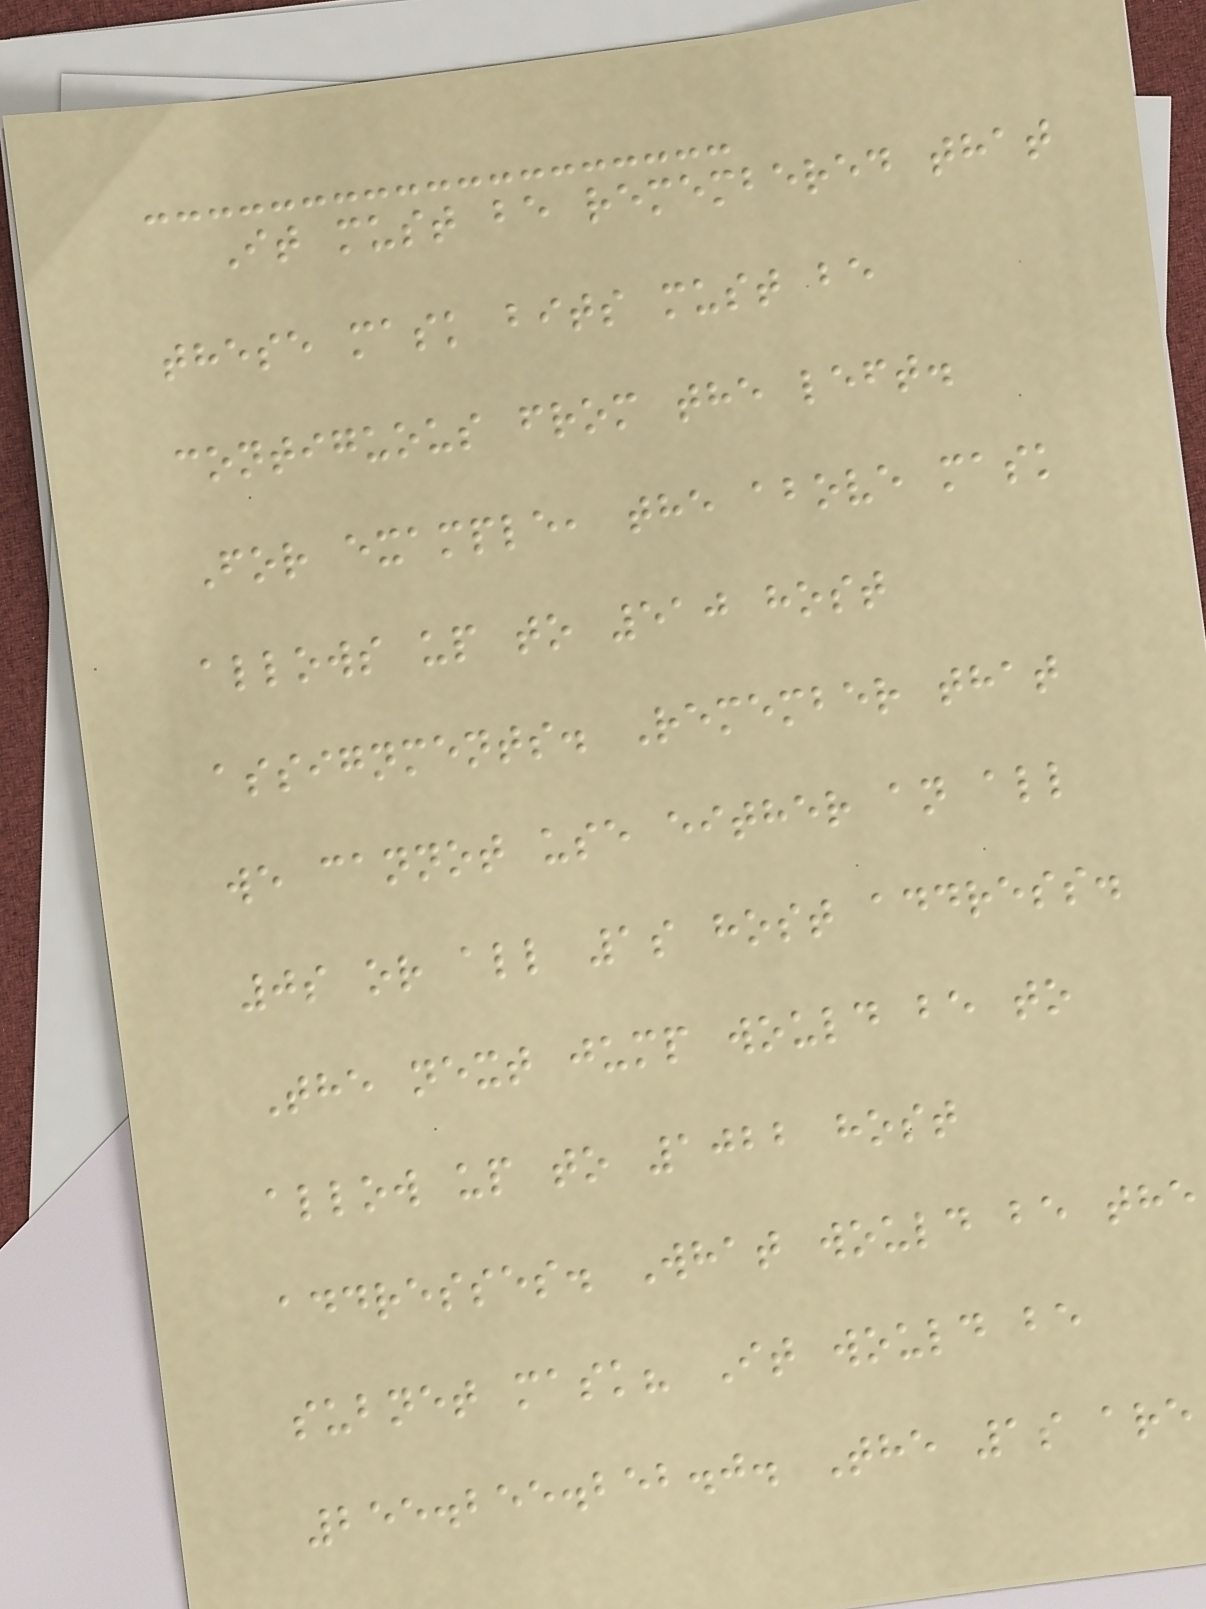It must be remembered that
these mask bits must be
contiguous from the left.
For example, the above mask
allows up to 510 host
assignments. Remember that
we cannot use either an all
0s or all 1s host address.
The next jump would be to
allow up to 1022 host
addresses. What would be the
subnet mask? It would be
255.255.252.0. The 1s are
